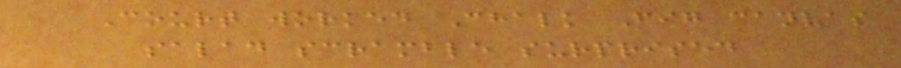Court worked Chalk Fig canvas
salad scramble surprised
